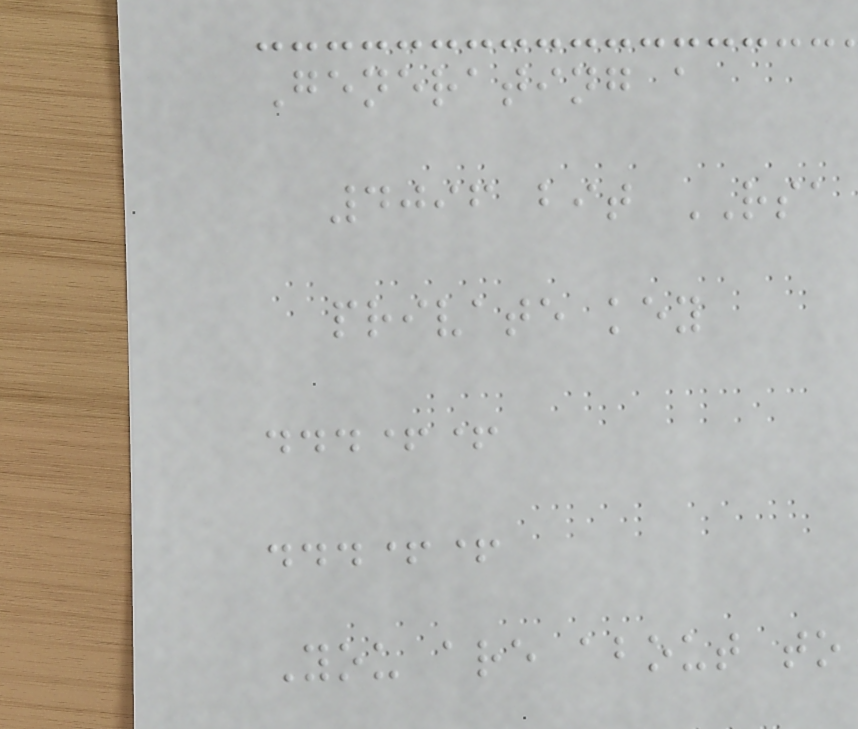Generating a
4096 bit RSA
private key
...++
...++
You are about to
